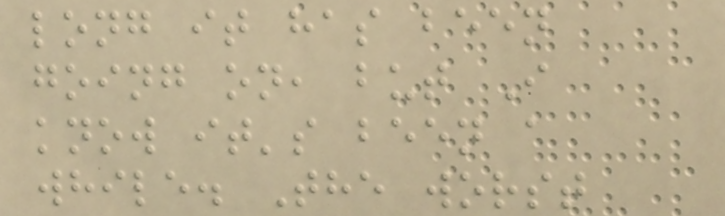long it has been
going on, but I
know it's been a
while. The worst
